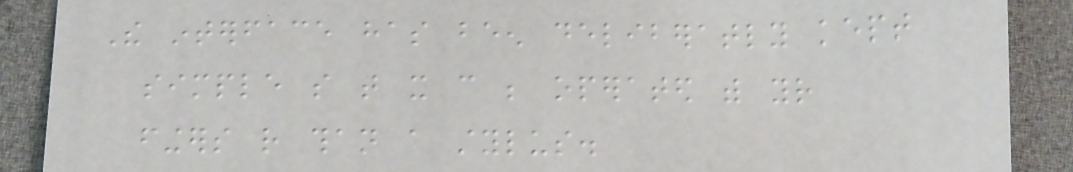The interface has been deliberatly kept
simple so that it can be operated with your
fingers rather than a stylus.
